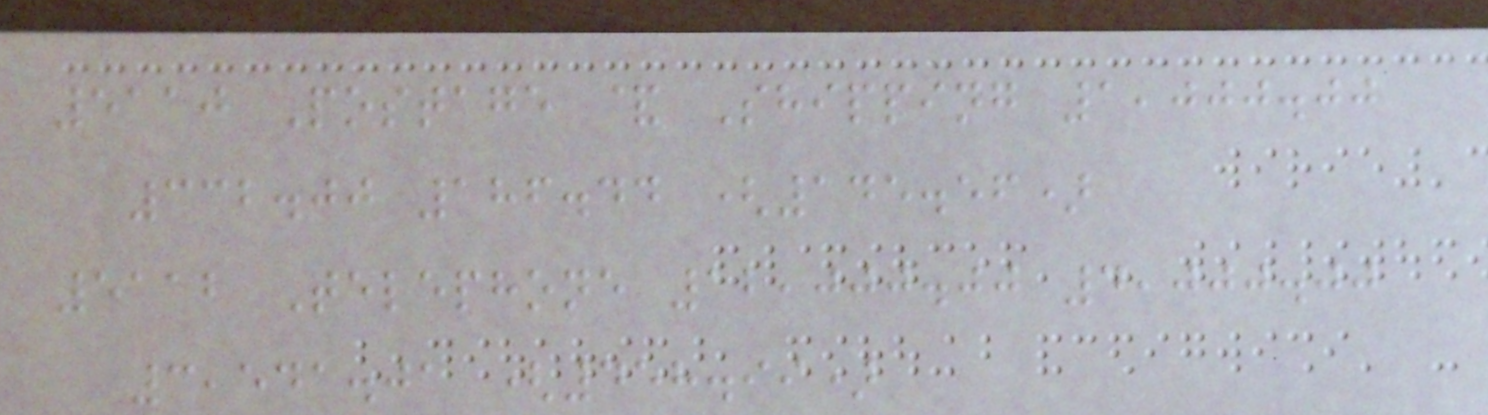5110 Postage & Shipping 1,000.00
332.00 186.44 (145.56)
5112 Telephone 12,000.00 4,000.00
3,541.01 (458.99)
